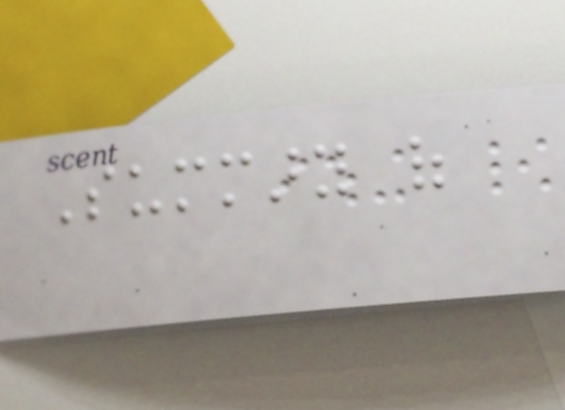Summary of
